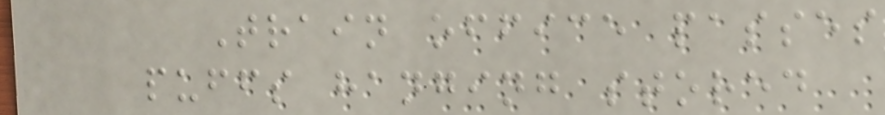Train office passes
puffs hanging stored
